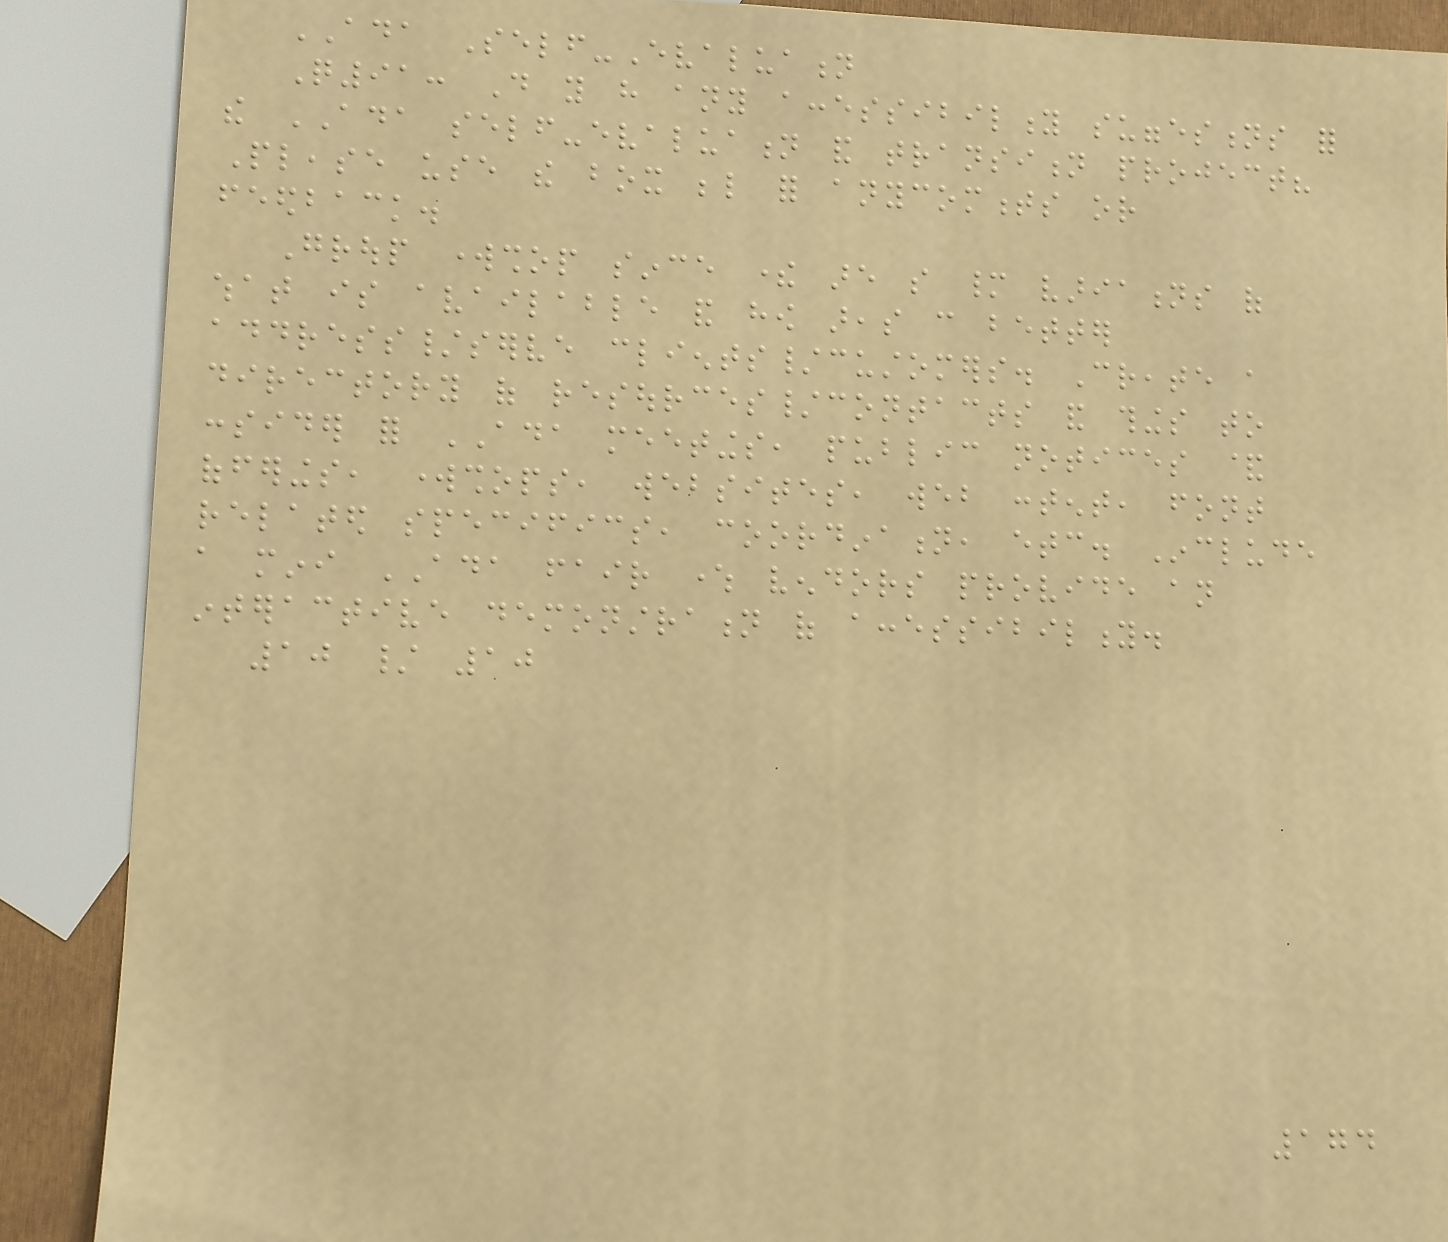ADA Self-Evaluation
Q91: Do you have any accessibility suggestions for
the ADA self-evaluation and transition project?
Please use the box below for anycomments or
feedback.
Group workshop since there are so many variations of
what is available and how areas can better
address/serve clients/customers. Create a
directory of resources/contacts and things to
consider for ADA meetings, public notices &
offerings, workshops, websites, web content, font
related specifics, coordination, etc. Include
a mini ADA fair where vendors provide an
interactive demonstration of accessibility.
10 / 10
174
